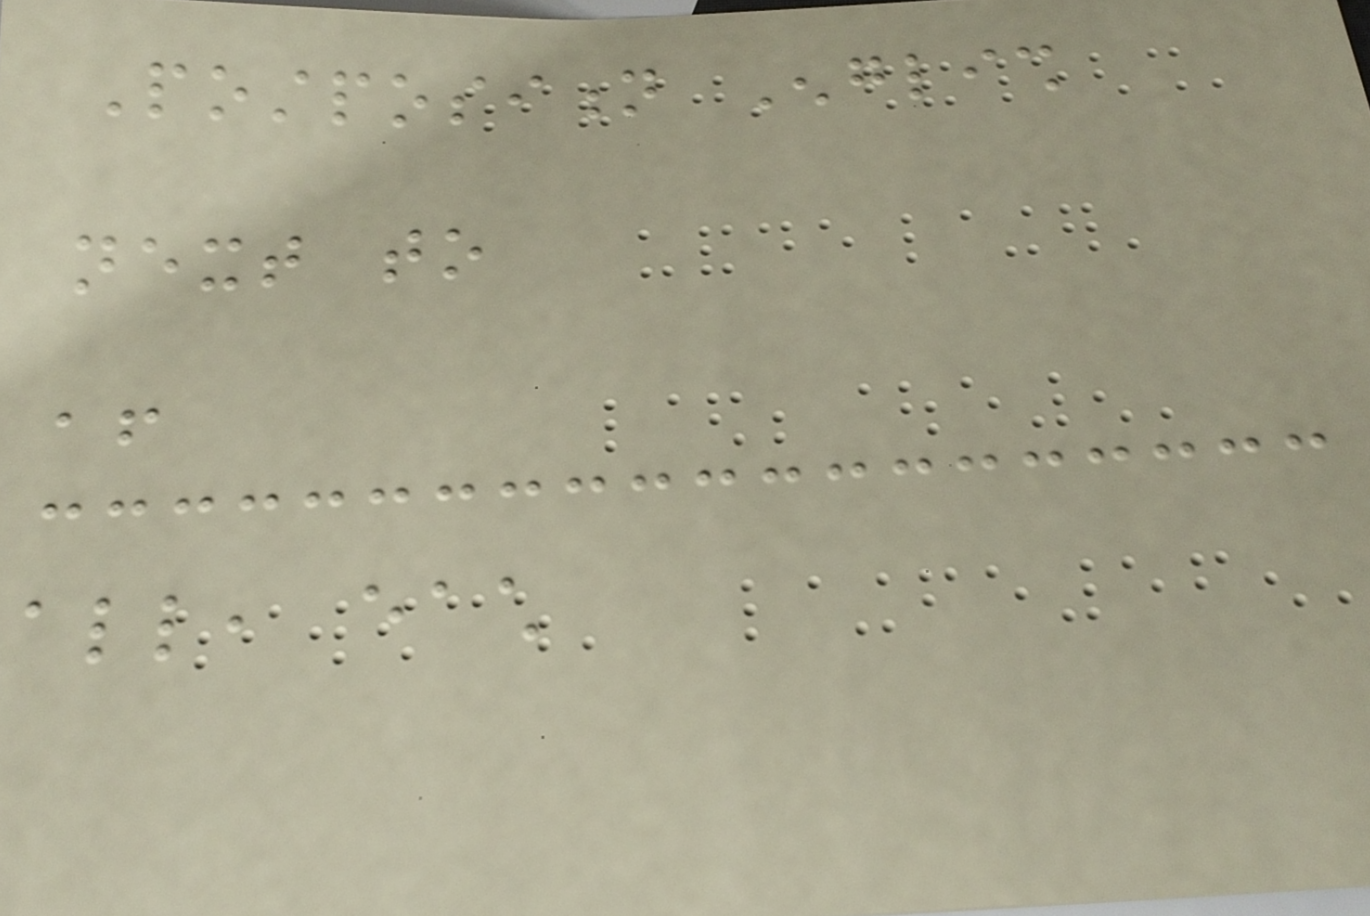Postposition English
next to
after
all, each
